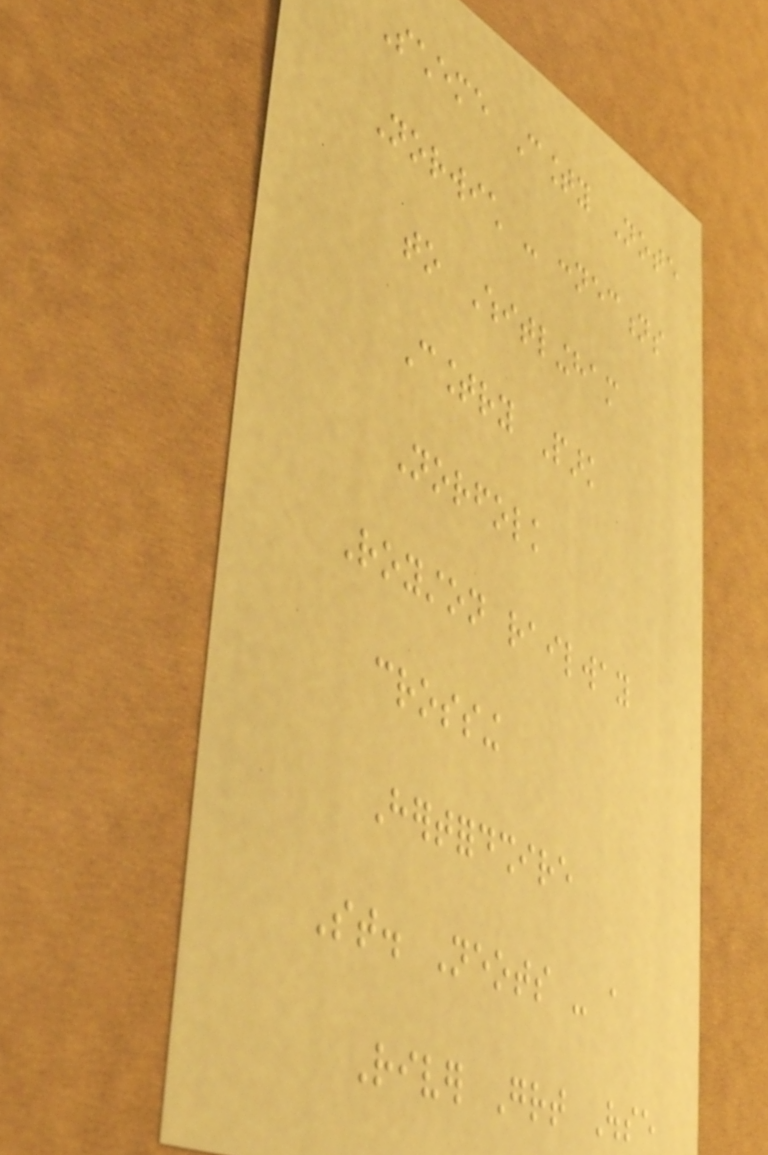Scheme County Note
Norwich - connections
to Whitlingham
Country Park
Norfolk
Royston railway
crossing
Hertfordshire
St. Neots - a
River Great Ouse
